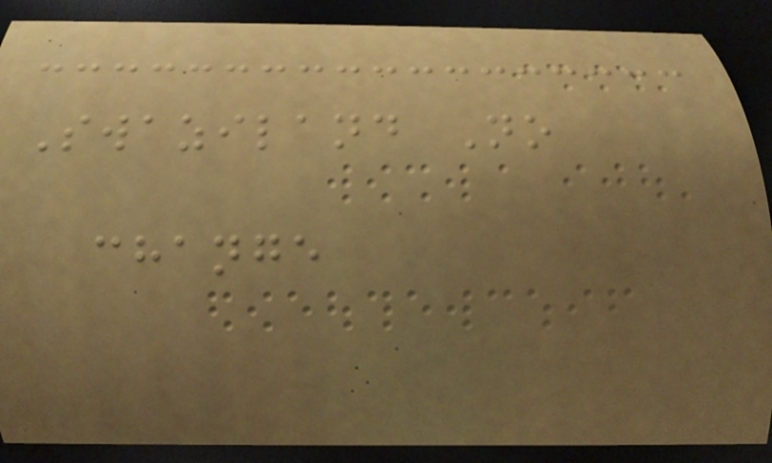Swaziland No
change
